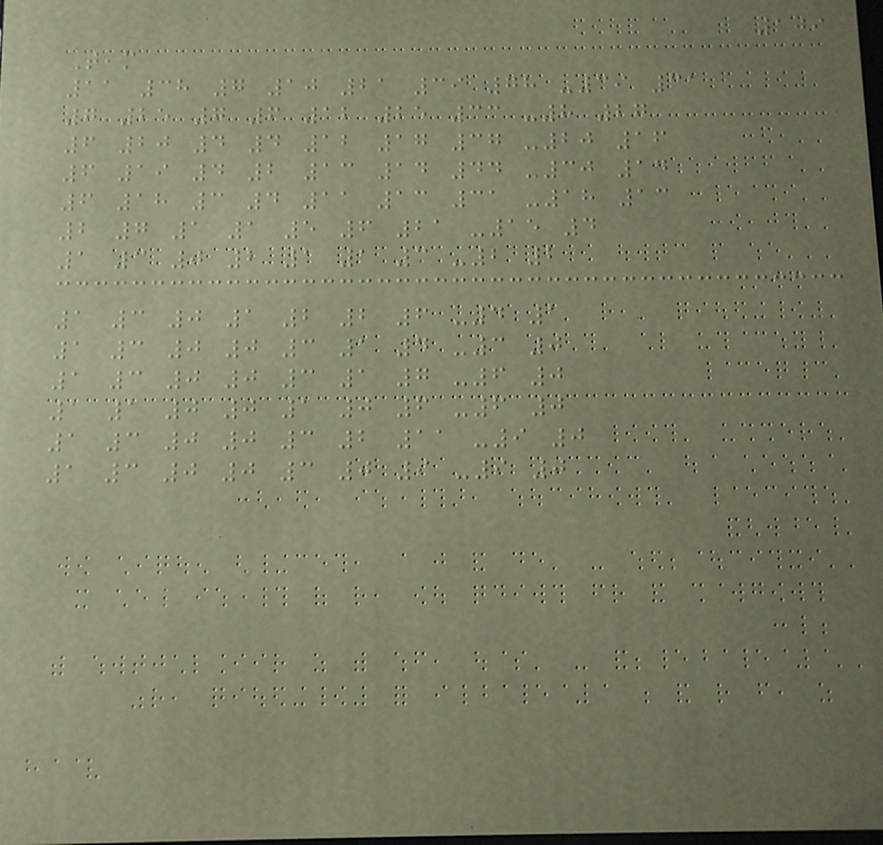109
Team
11 38 7 10 21 39 78 -39 31
7 25 7 6 12 25 33 -8 27
6 20 4 4 12 17 37 -20 16
6 19 4 2 13 14 44 -30 14
6 18 3 4 11 13 31 -18 13
2 7 1 1 5 6 21 -15 4
1 3 0 2 1 1 3 -2 2
1 3 0 1 2 2 6 -4 1
1 3 0 0 3 1 4 -3 0
1 3 0 0 3 1 7 -6 0
1 1 0 0 1 0 6 -6 0
1 3 0 0 3 2 11 -9 0
1 3 0 0 3 0 9 -9 0
